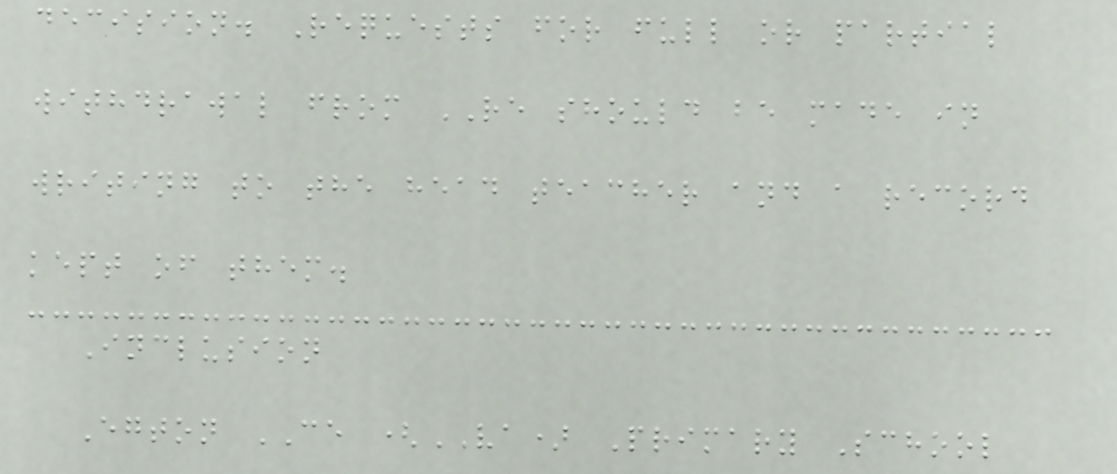decision. Requests for full or partial
withdrawal from RE should be made in
writing to the head teacher and a record
kept of them.
Inclusion
Egton CE (VA) Primary School
